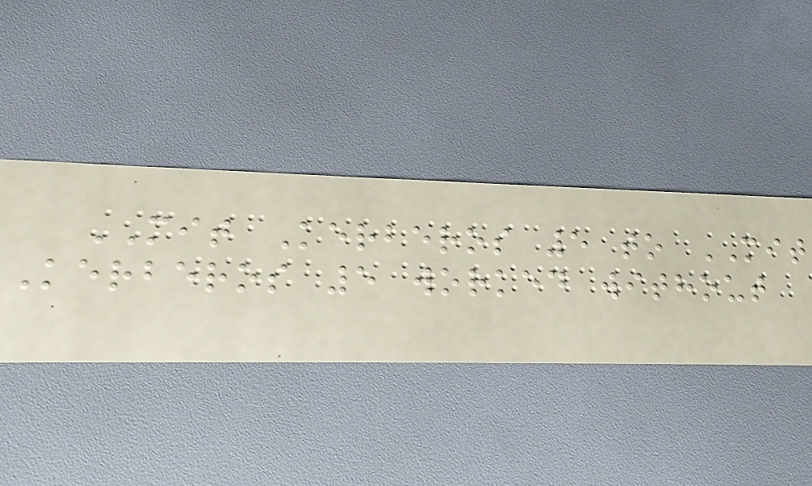MIT Kerberos 5 to MIT
Kerberos 5 worked without
